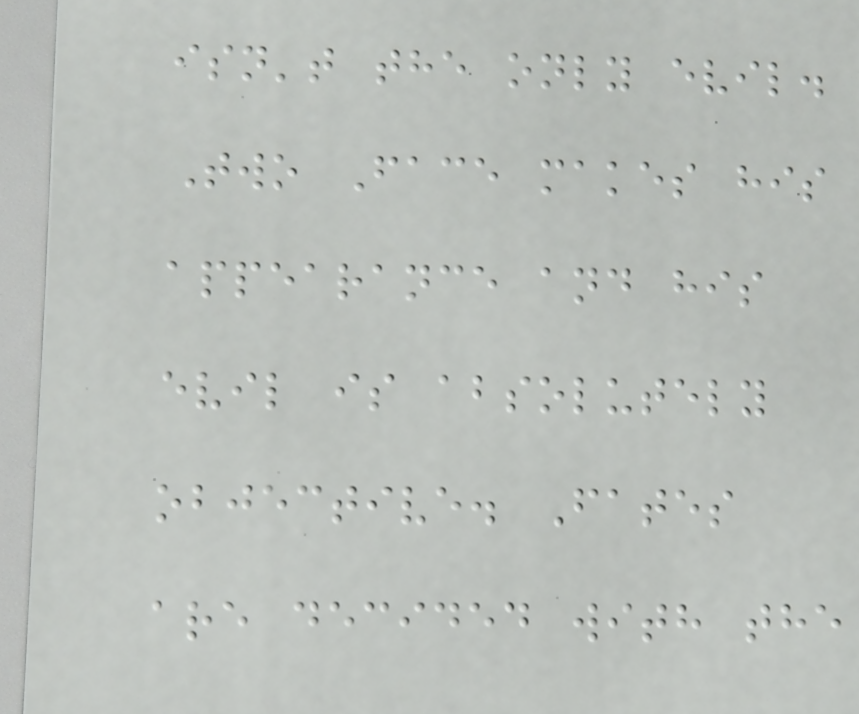isn't the only evil.
Two Face makes his
appearance and his
evil is absolutely
objective. Fates
are decided with the
